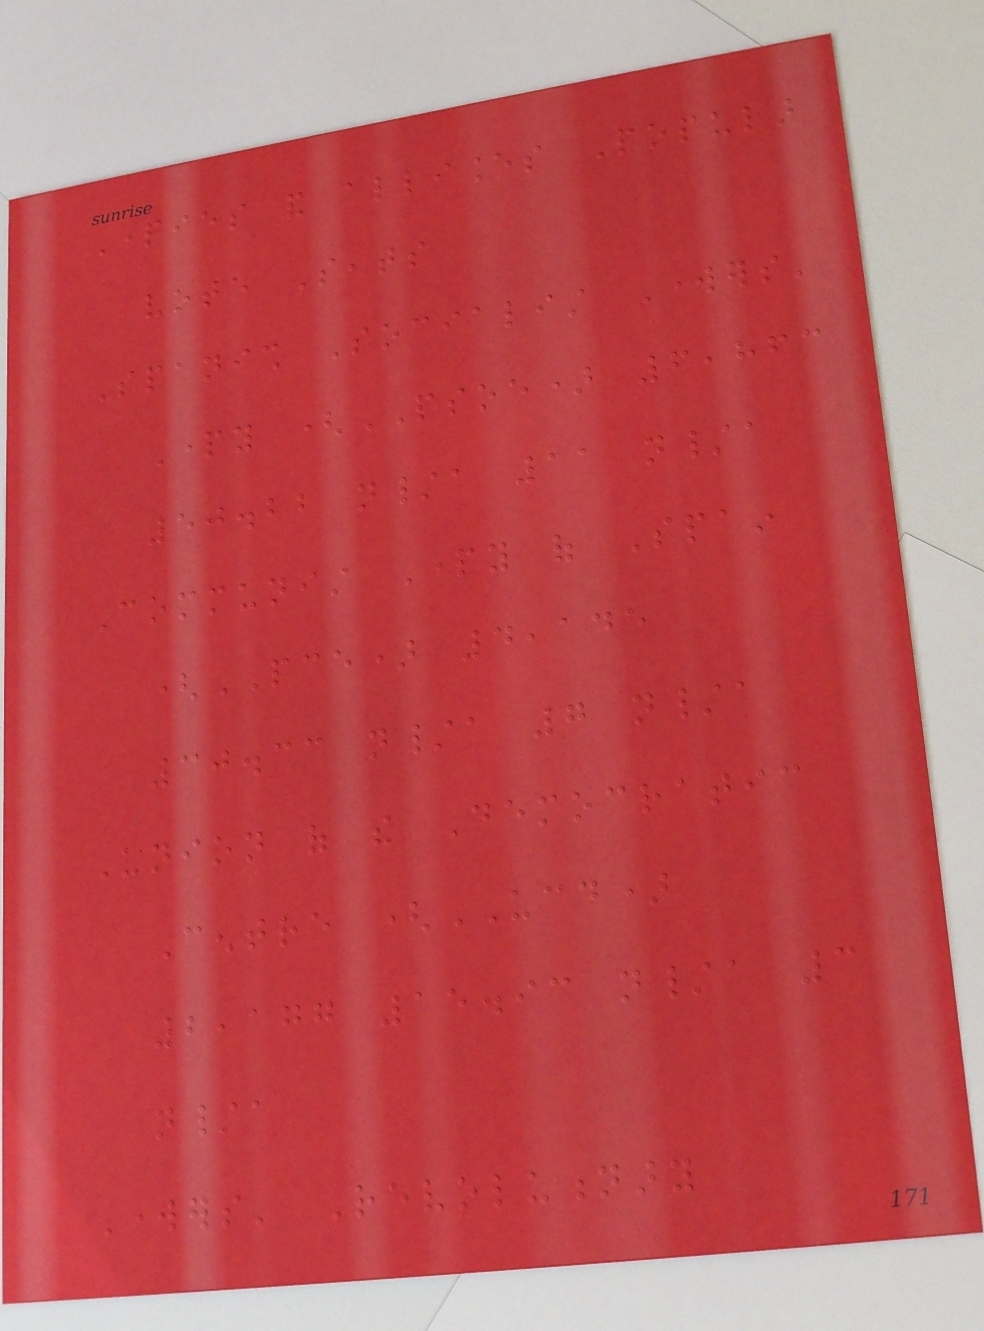Parties and alliances Popular
vote Seats
Spanish Socialist Workers'
Party (PSOE) 6,863
50.22 n/a 11 n/a
Communist Party of Spain
(PCE) 4,145
30.33 n/a 7 n/a
Union of the Democratic
Centre (UCD)
2,177 15.93 n/a 3
n/a
Workers' Revolutionary
